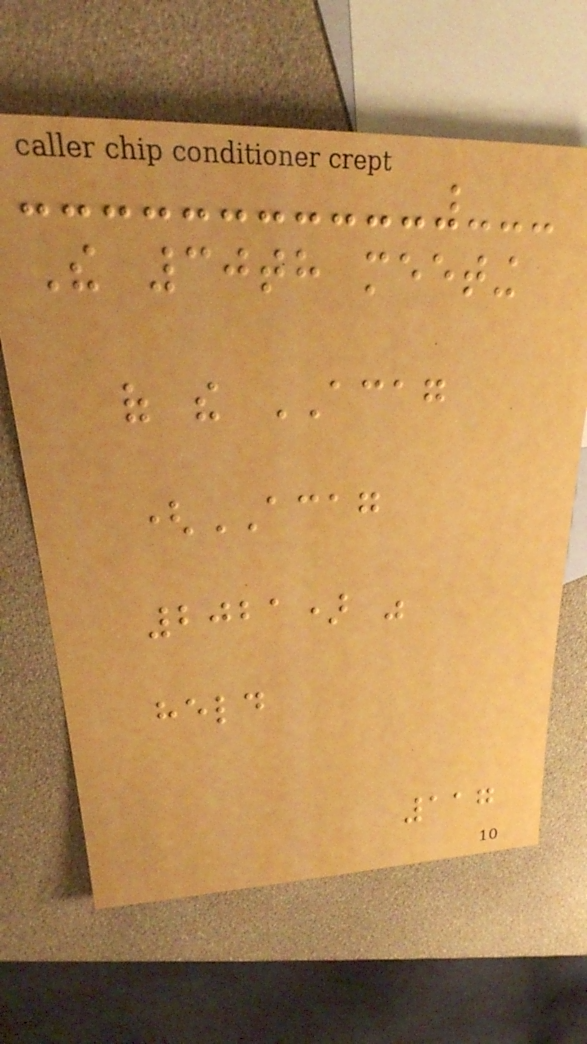The 30th meeting
of the ACAG
(ACAG
2021) was
held
117
